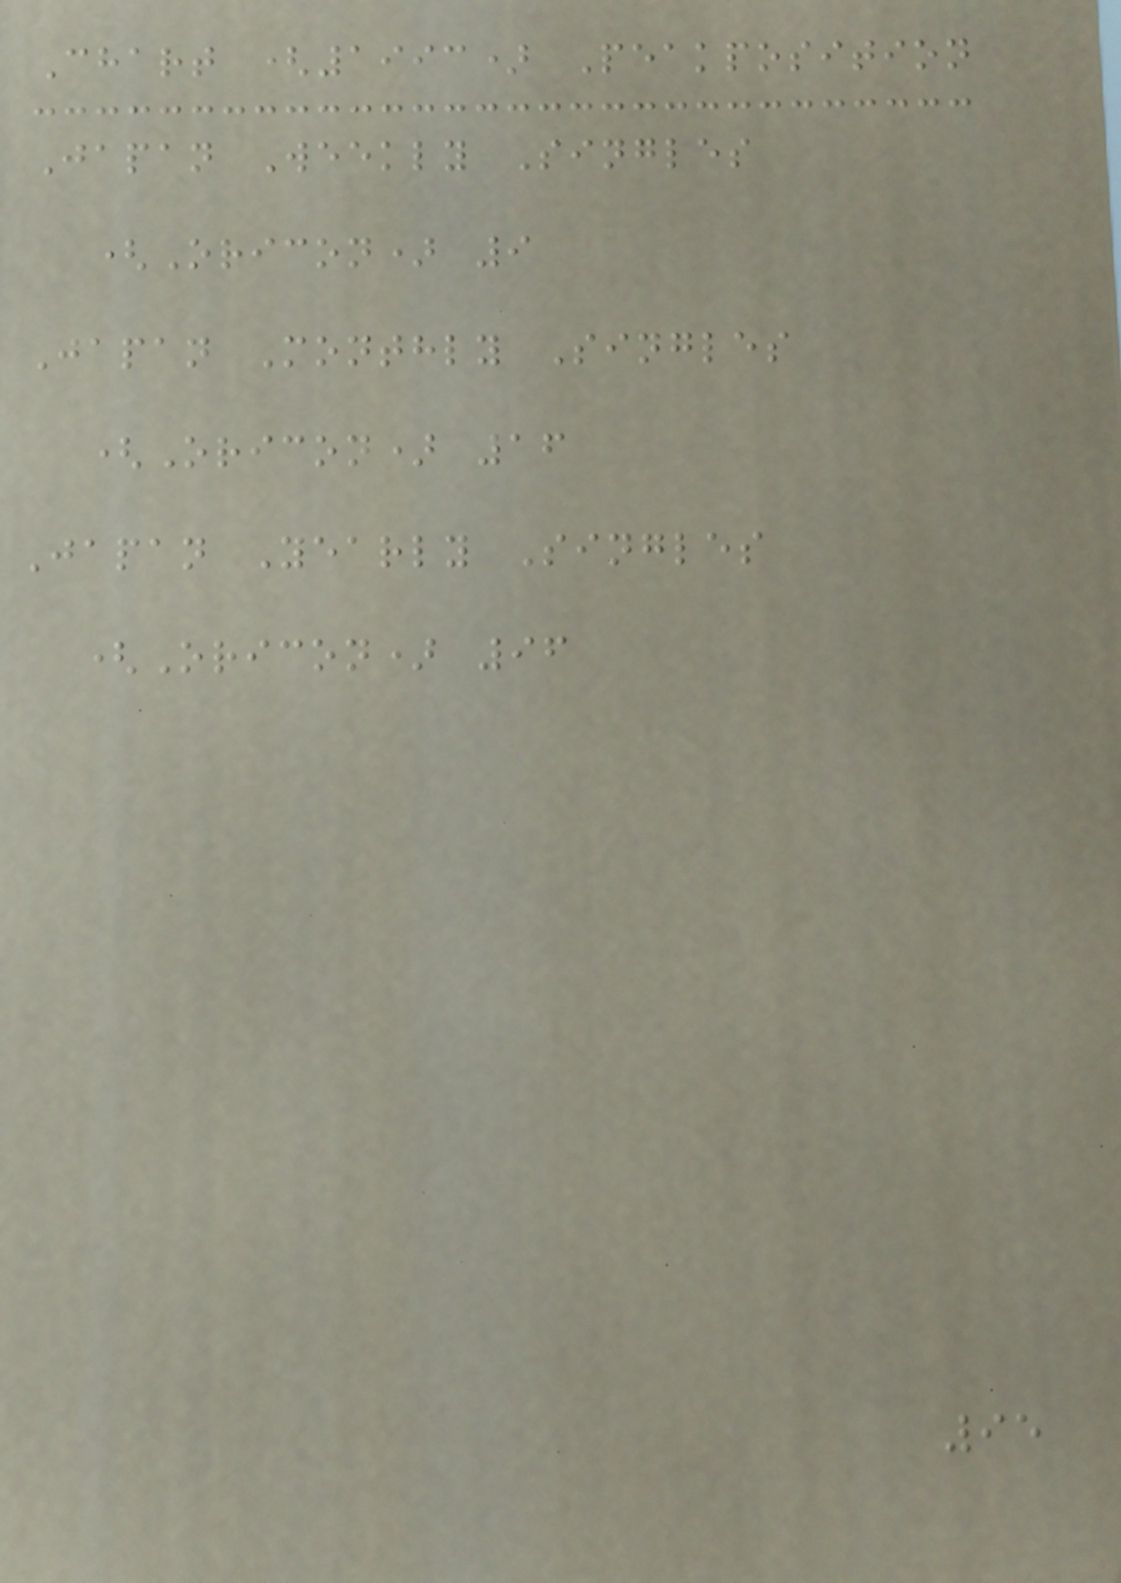Chart (1993) Peakposition
Japan Weekly Singles
(Oricon) 9
Japan Monthly Singles
(Oricon) 16
Japan Yearly Singles
(Oricon) 96
95
